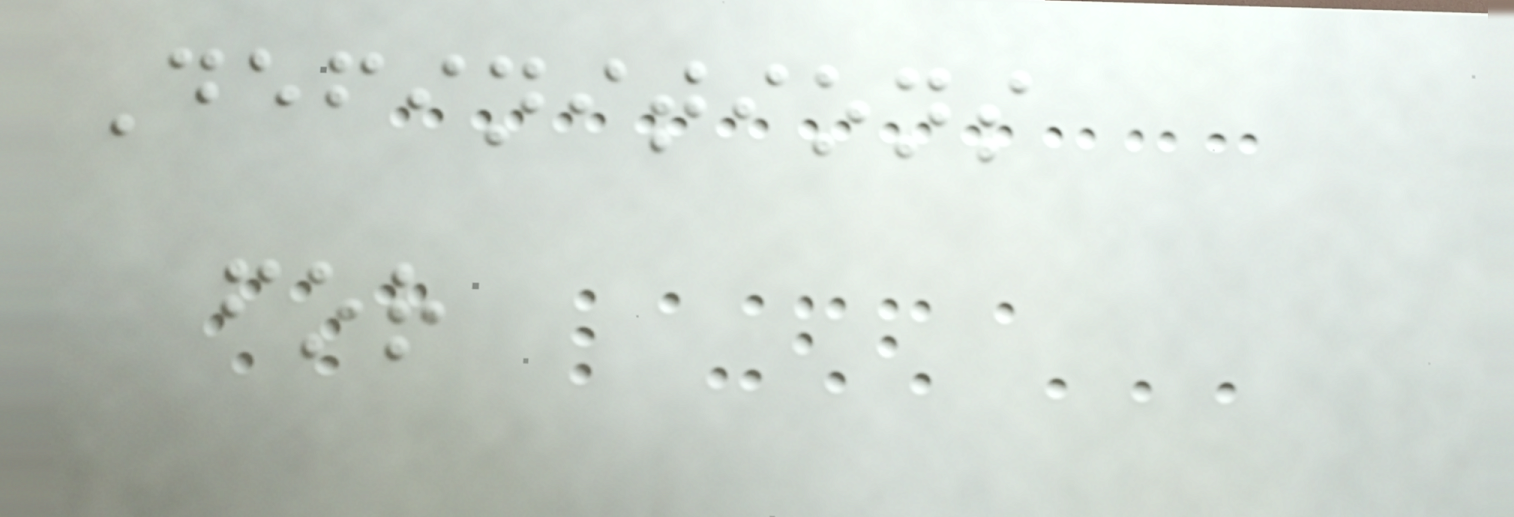Definitions
for
